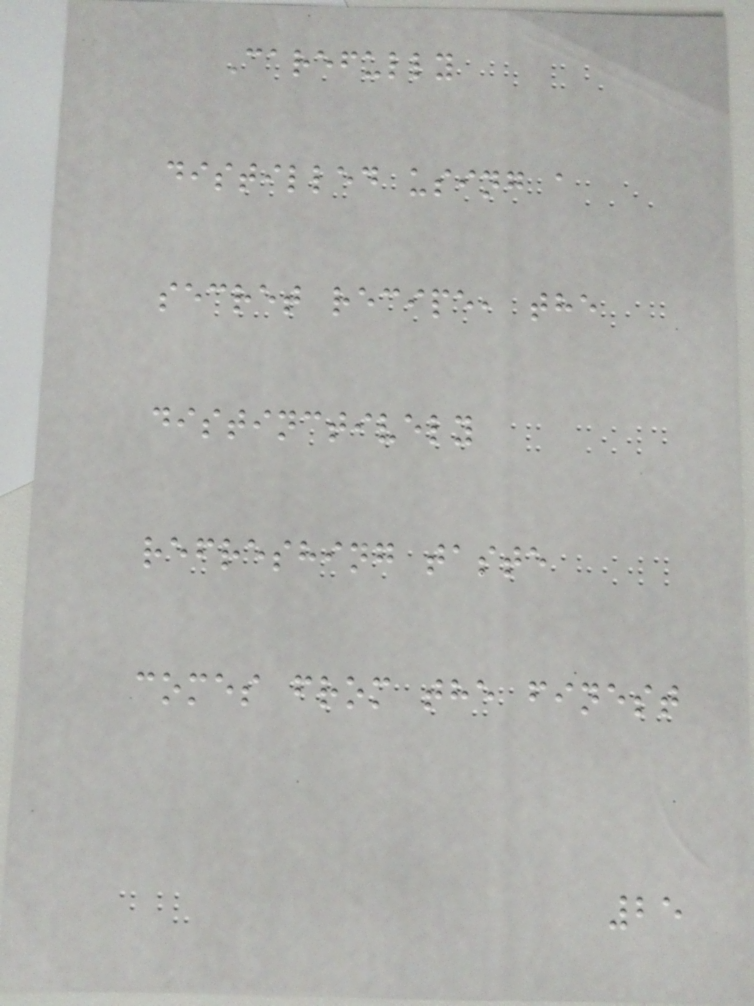Carefully
distilled using a
secret recipe, the
distinctively
refreshing taste
comes from the finest
25
